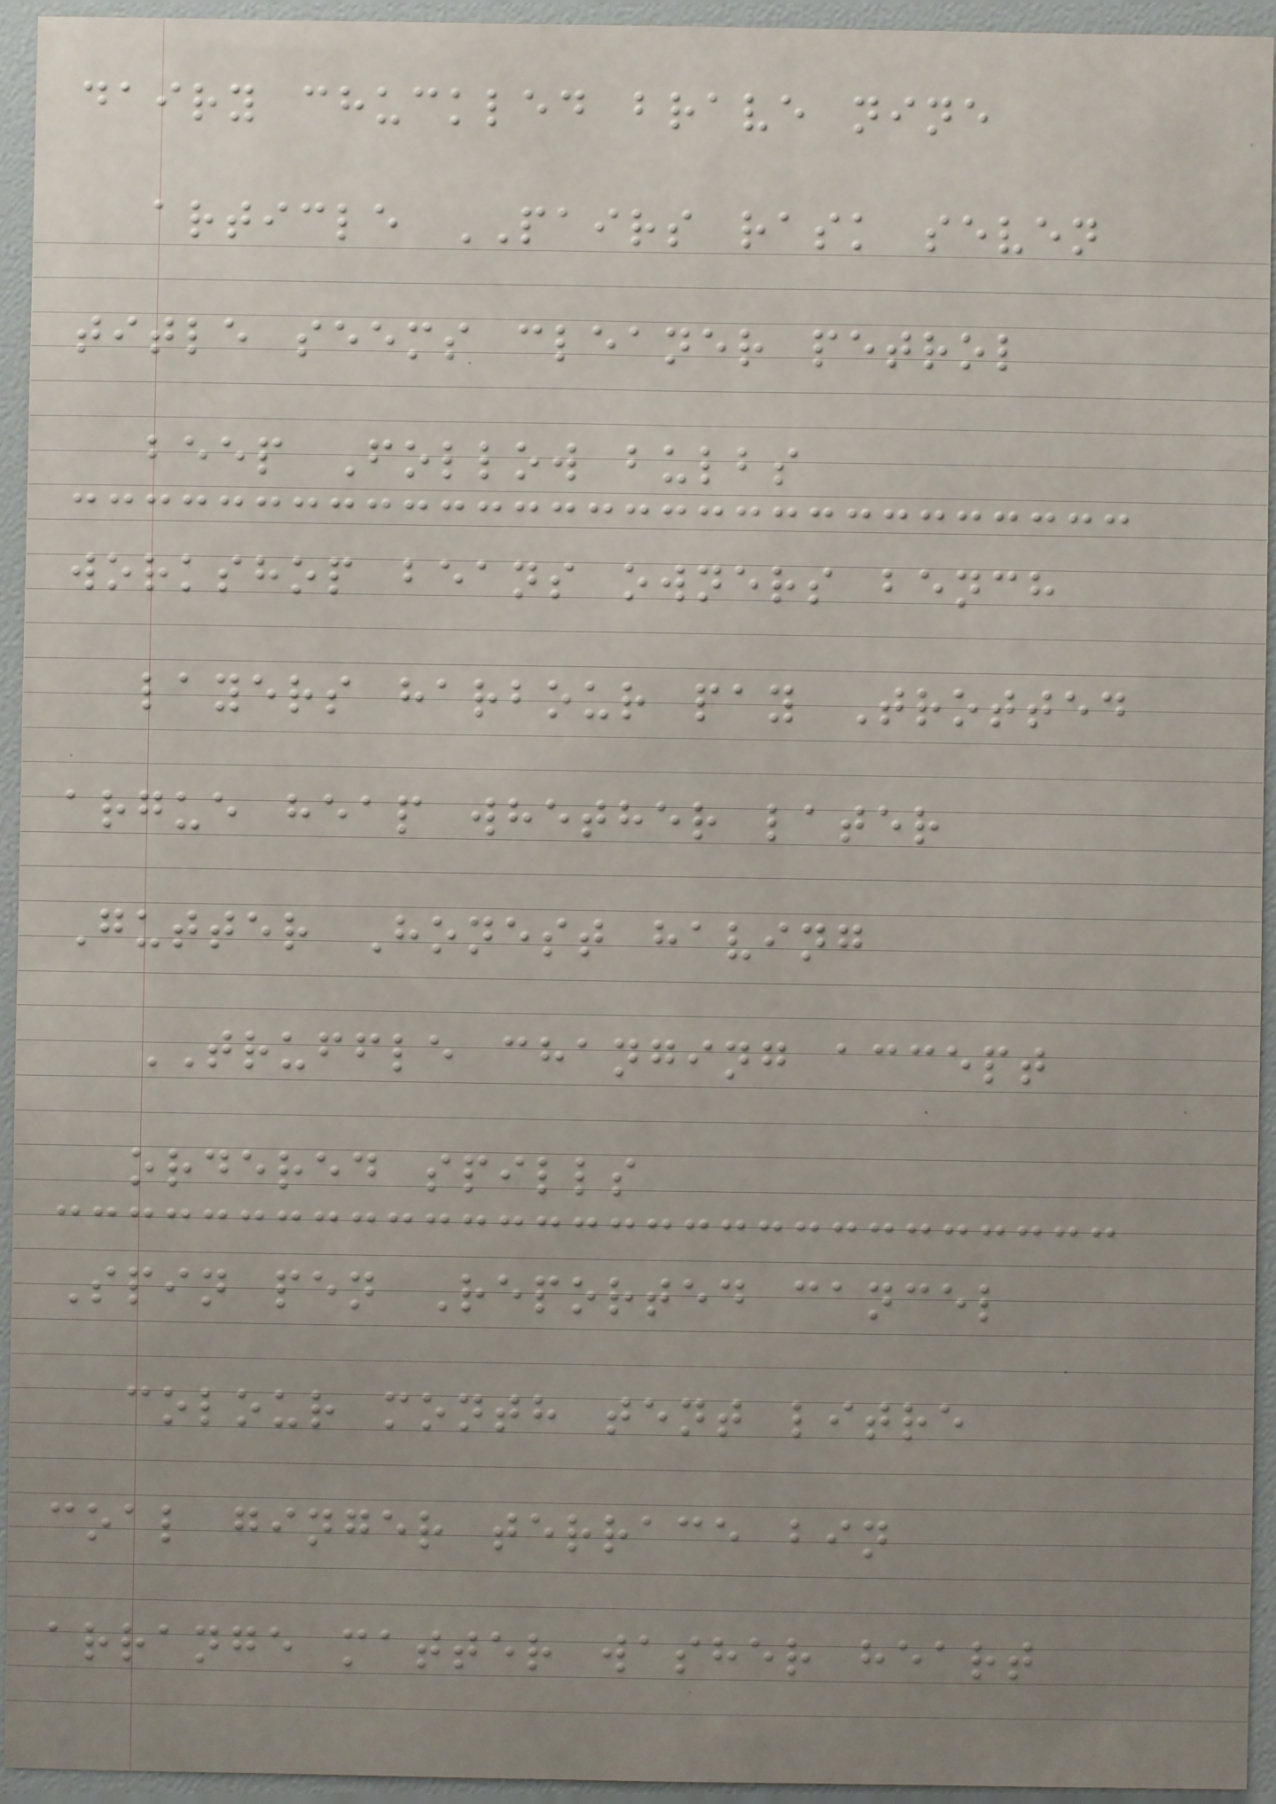dairy chuckled brave nine
article PAIRS rask seven
title seems cleaner petrol
beep Follow bulbs
workshop beans owners bench
layers harbour pay Trotted
argue heap whether later
Gutter Honest having
TRUFFLE changing accept
ordered spills
Spin pen Reported cancel
colour month tent litre
coal ginger terrace bin
arrange matter washer heart
